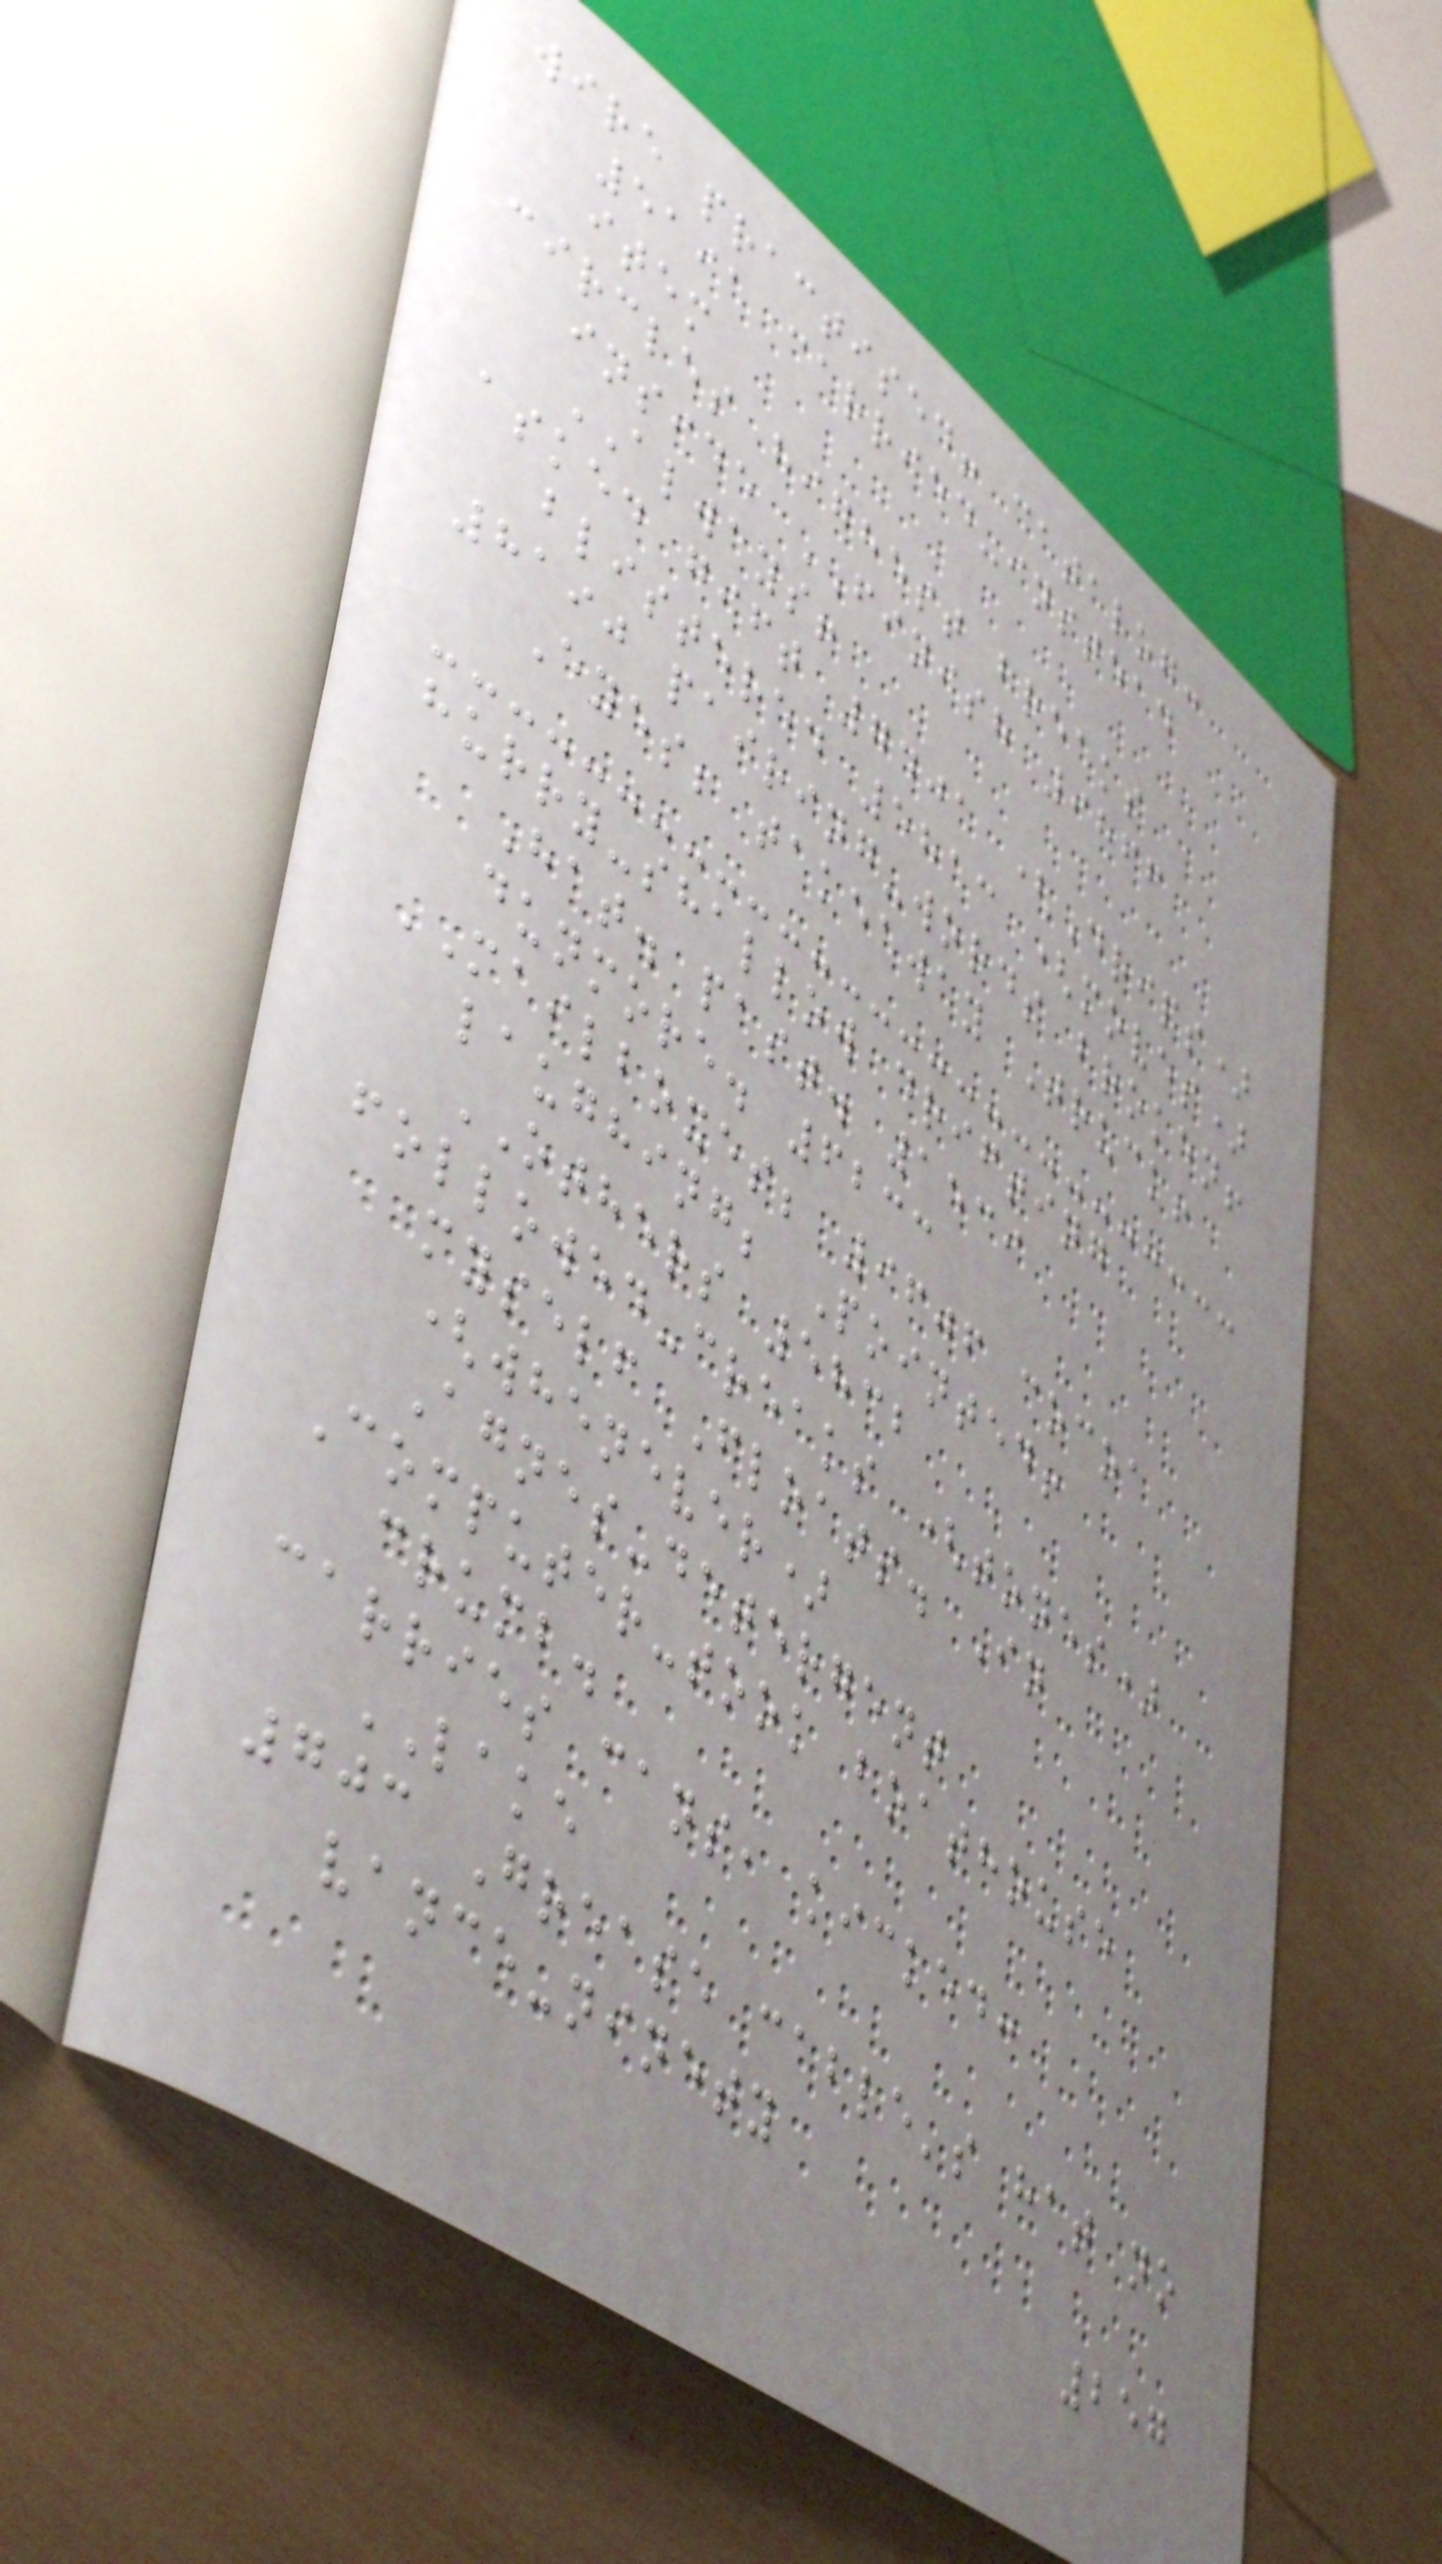wire practised! catalog:
5191 carried-instead
item
circles highest breaks
inside FINISH 9866
ALWAYS!
asked gift 7401 (Drips)
blistered 5813 (moves)
8190 pairing-words broken!
Eyes; takeaway Truck!
hurry-shallow drifting
Hat. past. 1539
dunmore. 6233
MAILBOXES; 9606 cocoa
laughing; Pointed!
OTHERS 5832
followed-creaks (tones)
myself Floats. In
(whenever)
Agnes-detergent
Computer-took boathouse
crumb.
carries cans, kicked:
LAKE
703 Grease cable's hat no
vance-ninety
257
